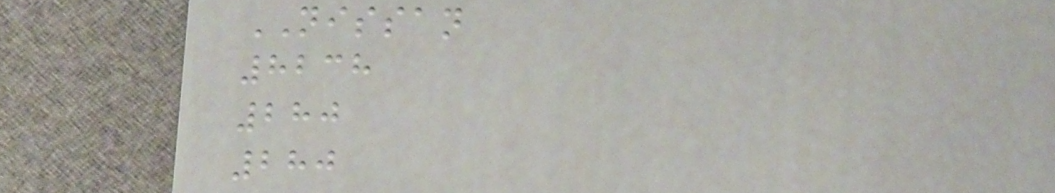NISSAN
8238
280
280
